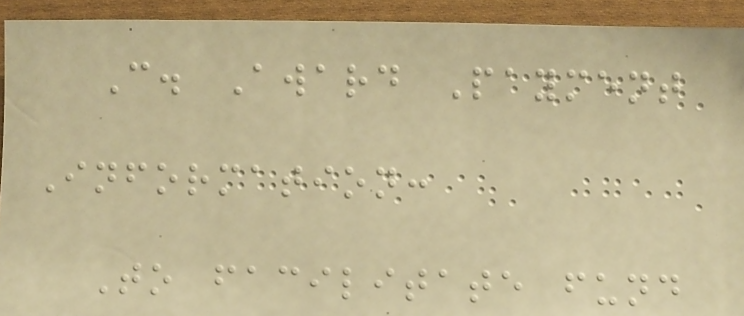C. Award Payment
Information:
To facilitate fund
